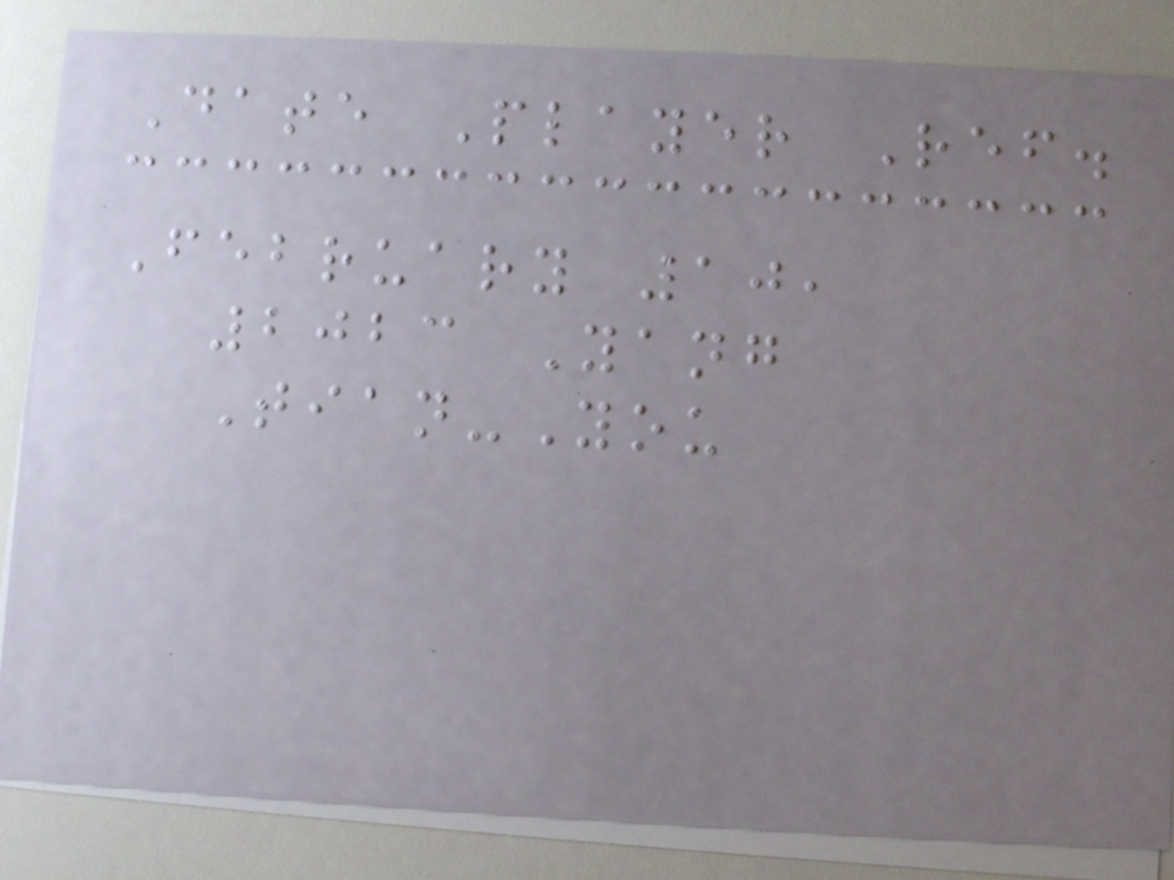Date Player Ref.
February 10,
2023 Yang
Tian-You
